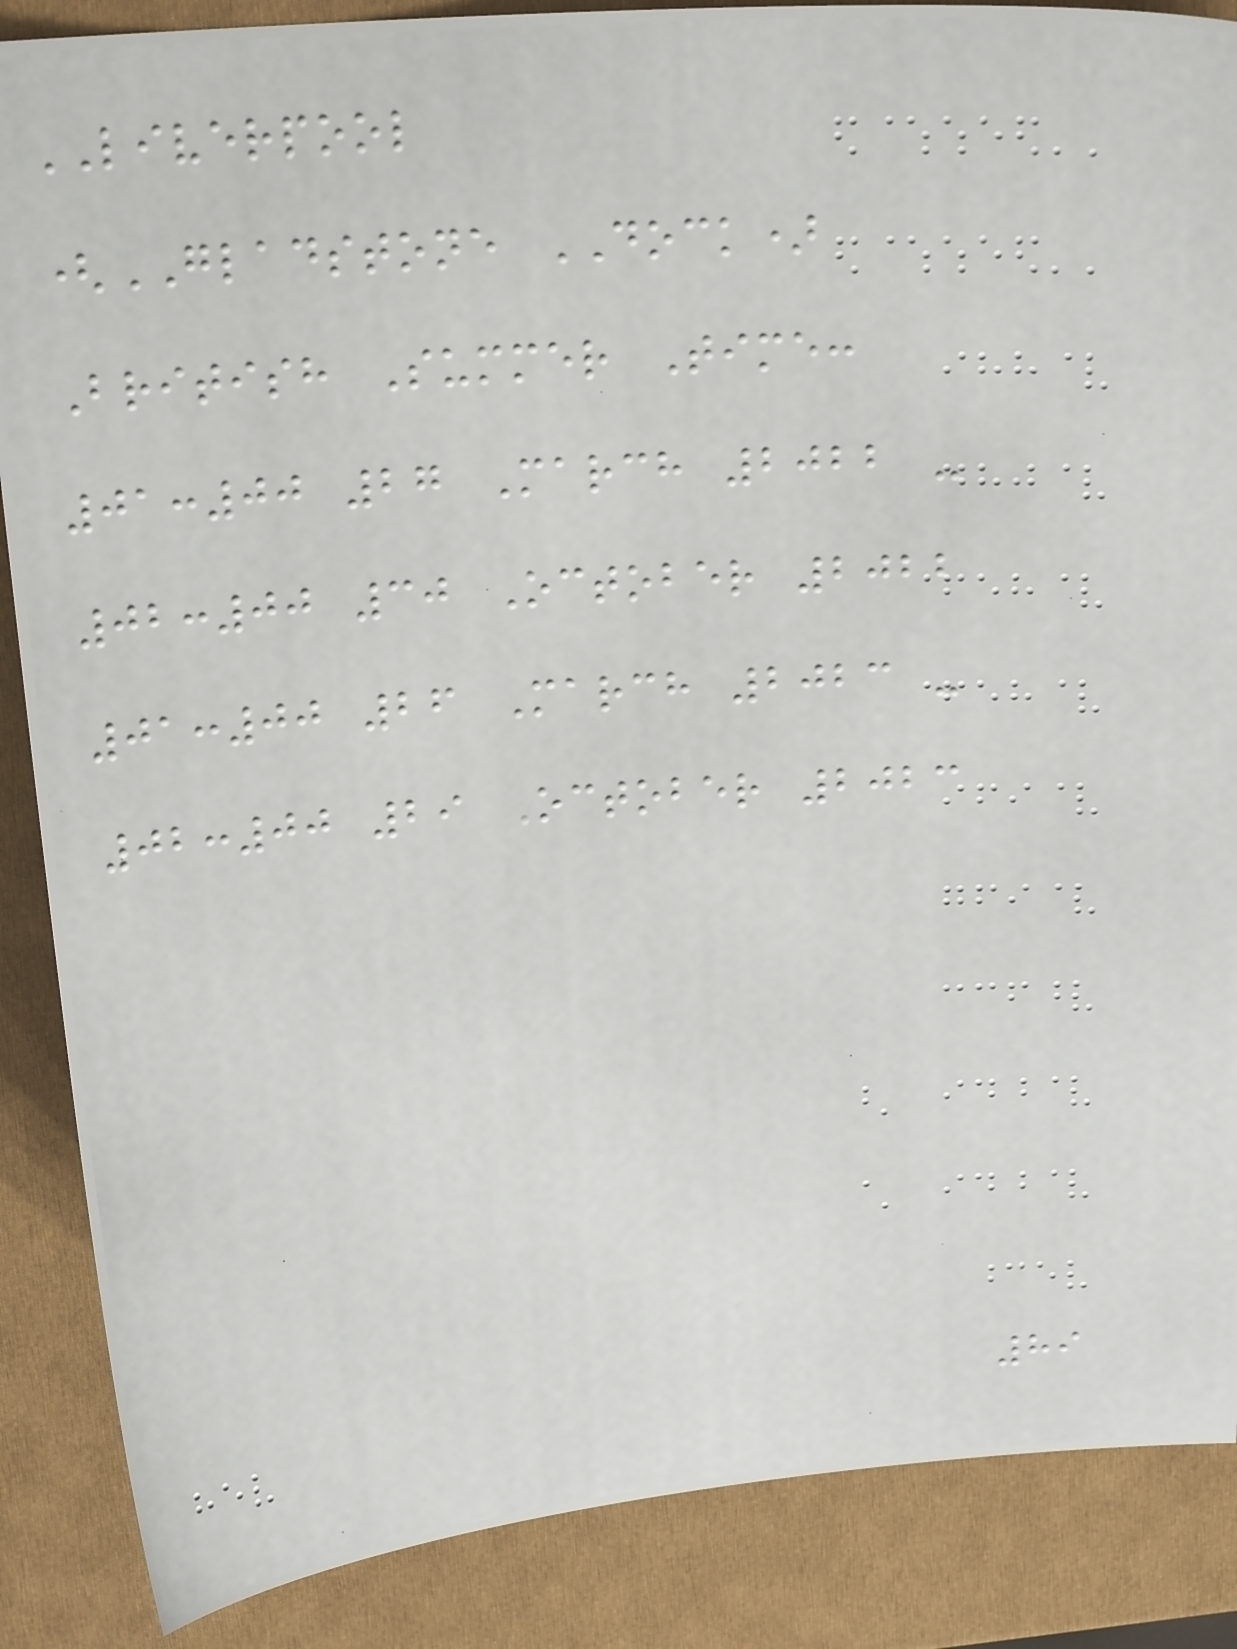LIVERPOOL
(GLADSTONE DOCK)
British Summer Time:
01:00 27 March 2022 -
02:00 30 October 2022
01:00 26 March 2023 -
02:00 29 October 2023
89
